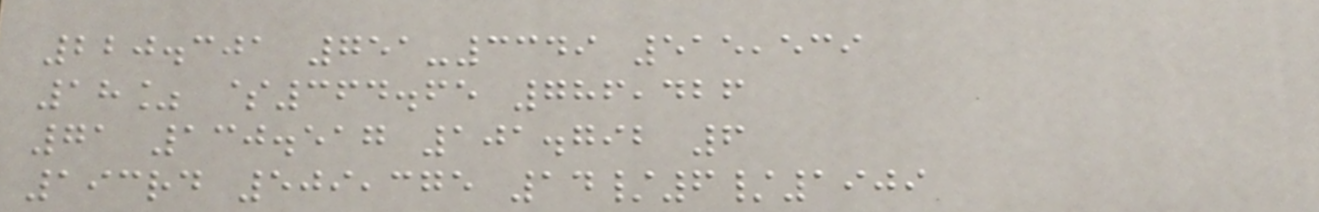220.301 751-3349 515,539
18% $364.65 786,426
71 130.517 101.792 6
193rd 509,375 14/6/1909
